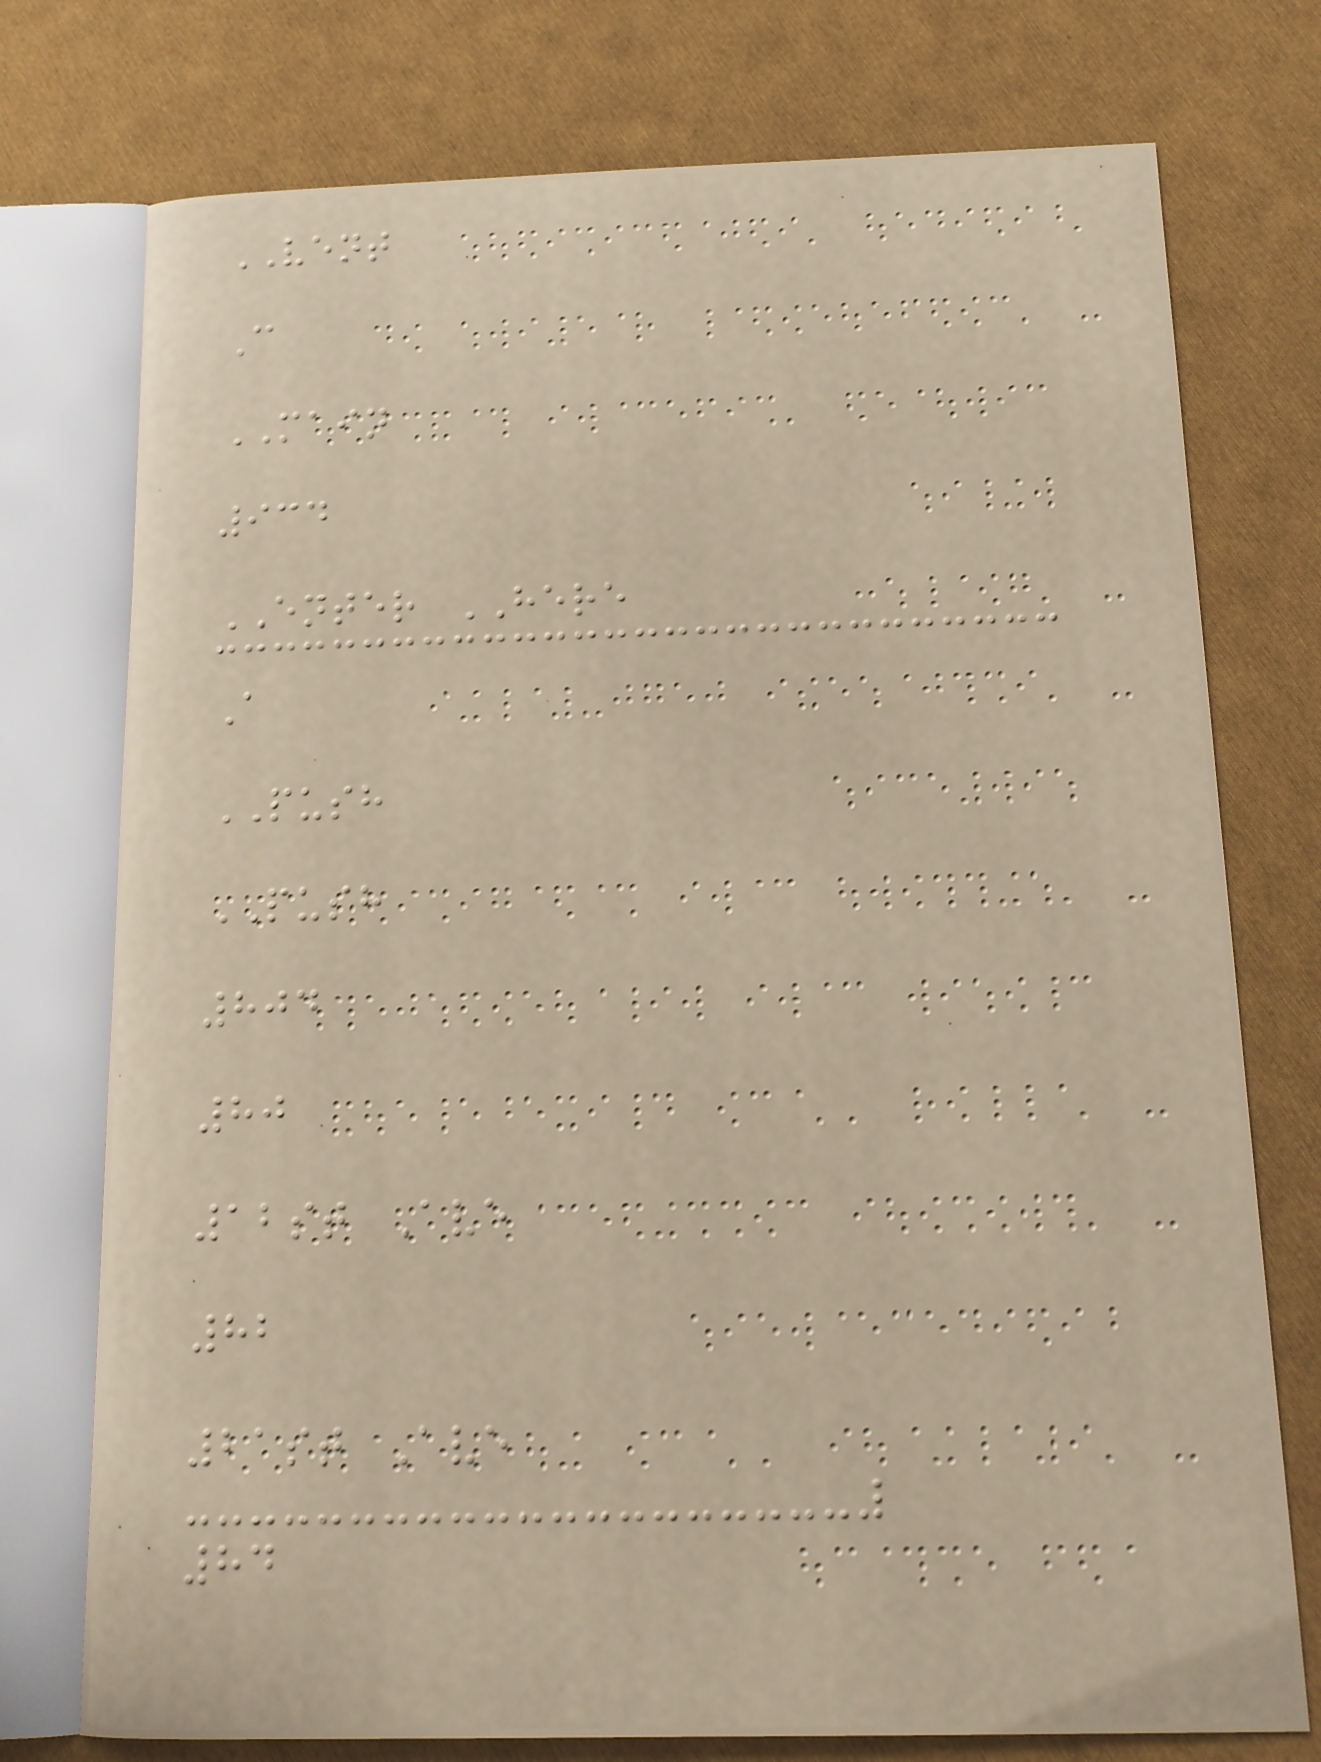VENT
C
MAIN
934
ENTER HERE
A
PUSH
PUSH
804
80
12st Ave
82
21st Ave
84
